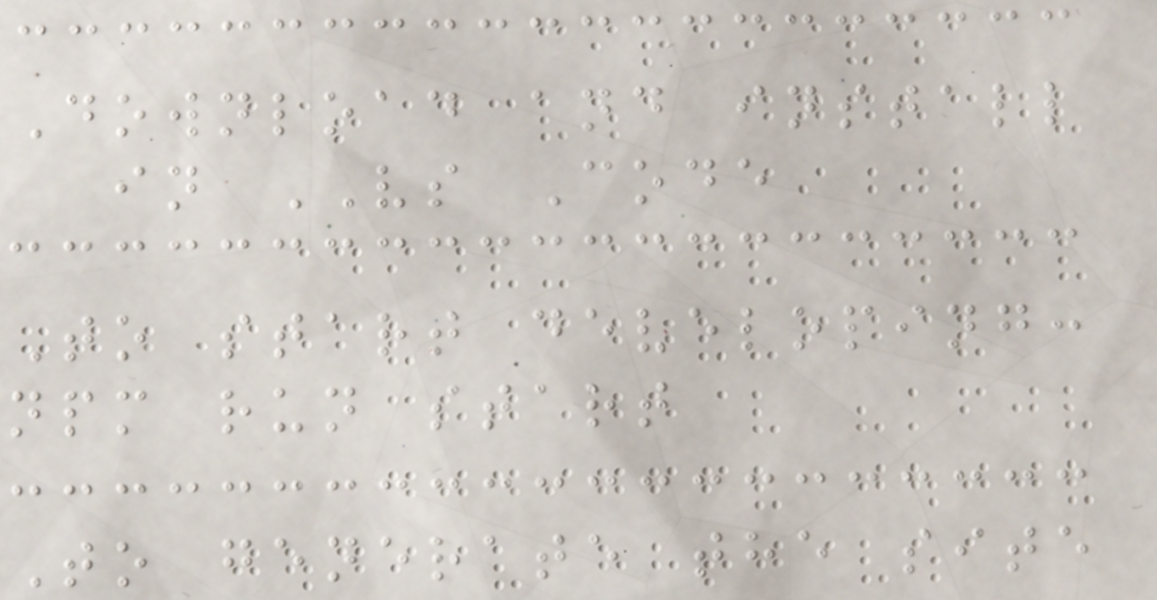Download and install
in VS Code
To start developing:
npm run start
To generate the site
